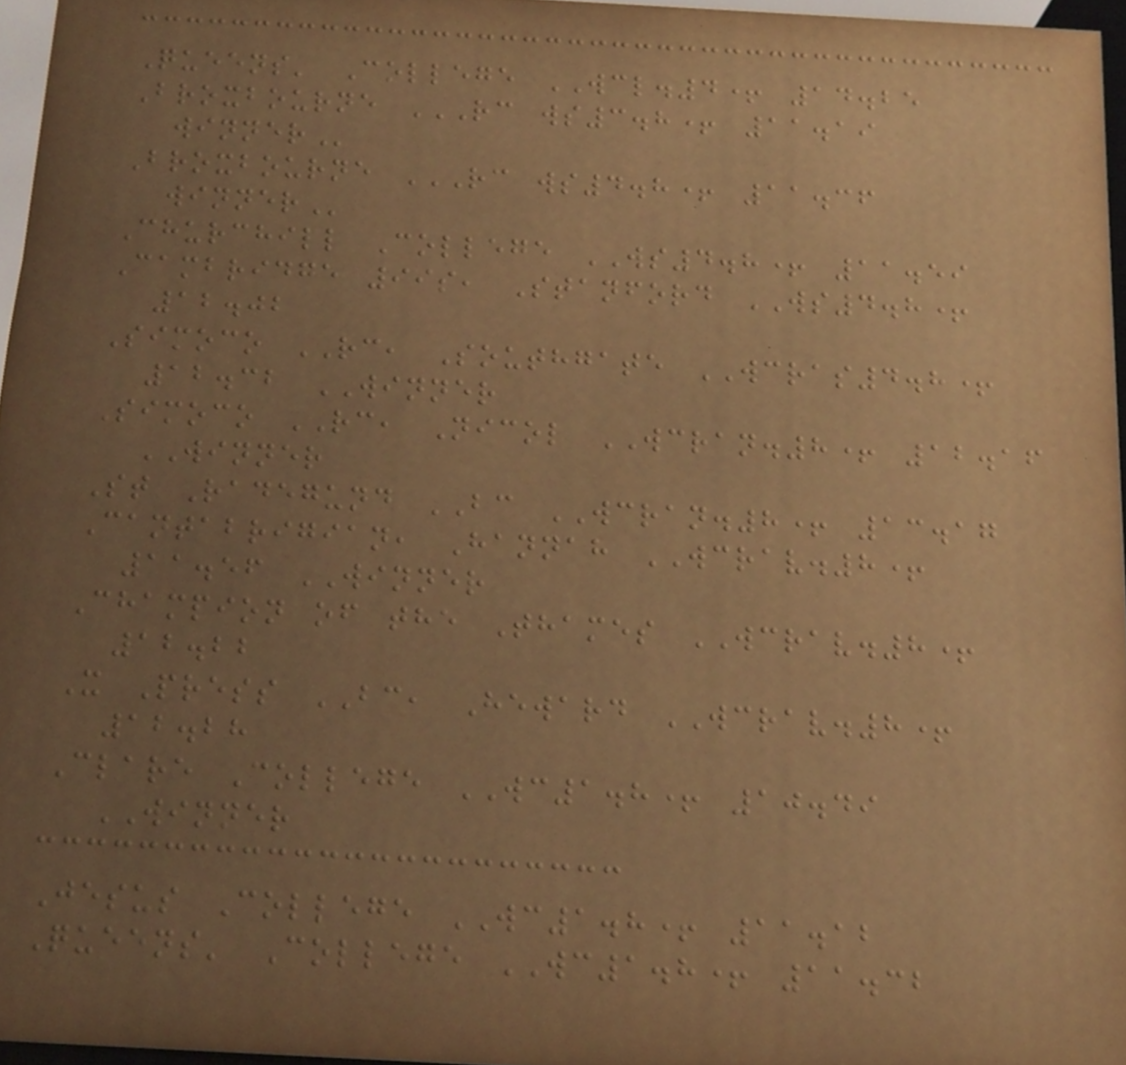Queens' College WCL.4+ 14.25
Broxbourne RC WS3.8+ 11.19
WINNER
Broxbourne RC WS4.8+ 11.36
WINNER
Churchill College WS4.8+ 11.59
Cambridge 99s, Stanford WS4.8+
12.02
Simoco RC, Southgate WCRAS4.8+
12.32 WINNER
Simoco RC, Nicol WCRAN.8+ 12.16
WINNER
St Radegund BC WCRAN.8+ 13.17
Cantabrigian, Hannah WCRAV.8+
11.56 WINNER
Champion of the Thames WCRAV.8+
12.22
X Press BC, Heward WCRAV.8+
12.28
Clare College WC1.8+ 10.49
WINNER
Jesus College WC1.8+ 11.12
Queens' College WC1.8+ 11.32
